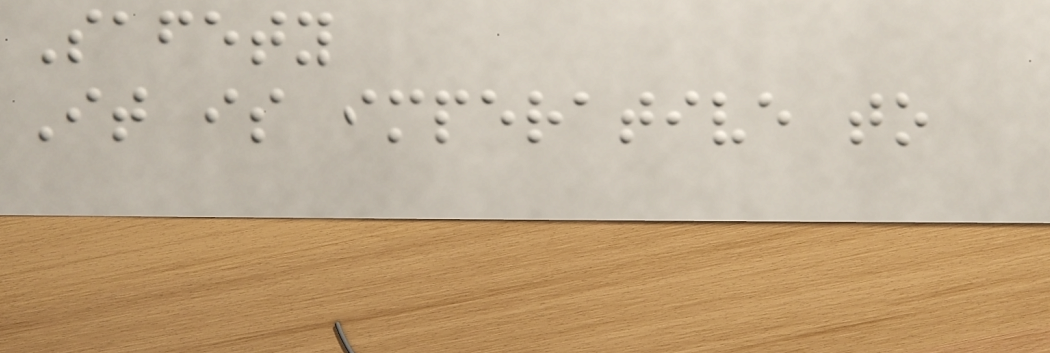Safety
It is imperative to
